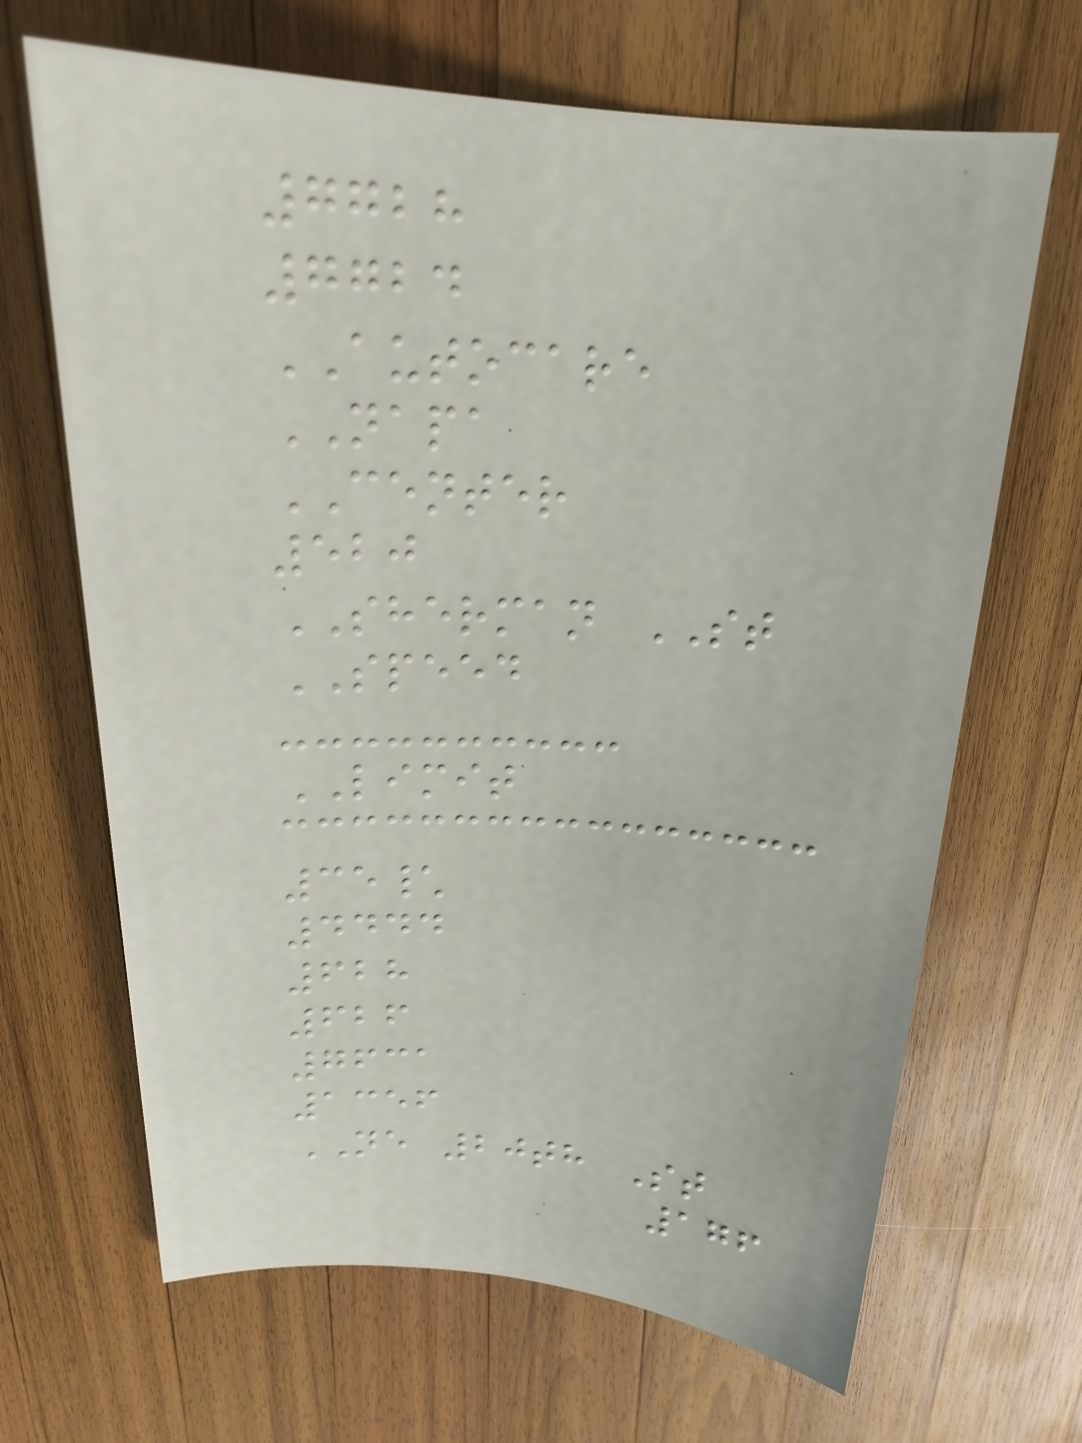7728
7724
AUTOCARE
NAPA
CENTER
520
SHERMAN ST
SPEED
LIMIT
35\
4444
628
626
7631
1356
NE 20th St
176
